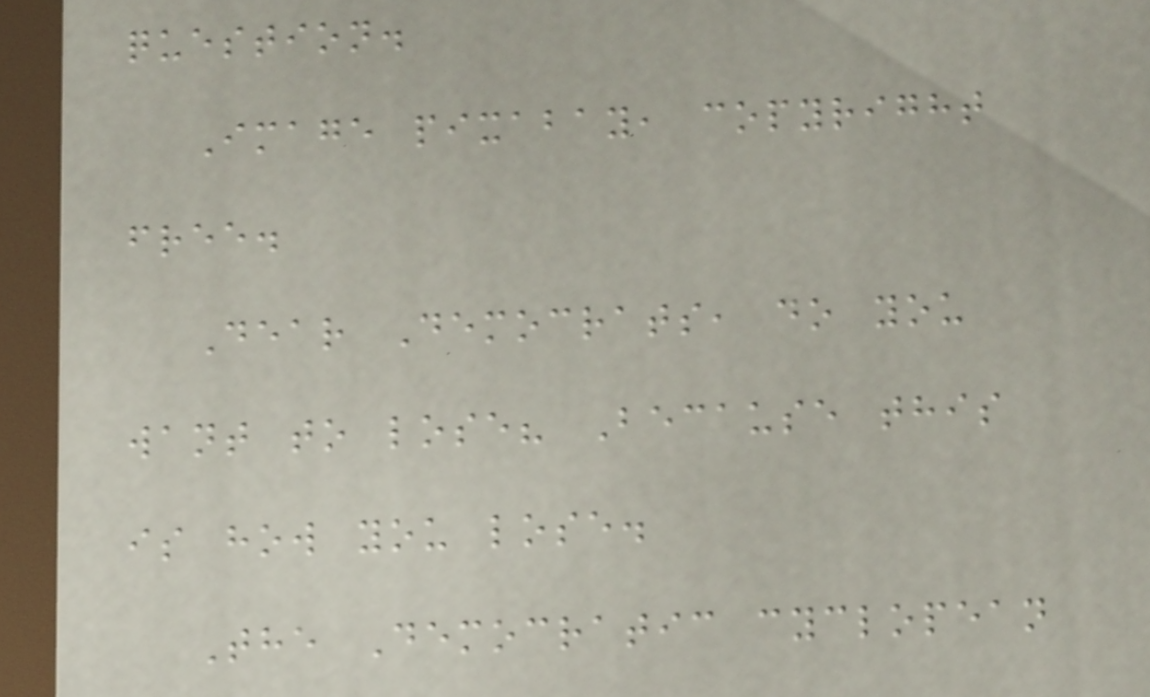question.
Image pixabay, copyright
free.
Dear Democrats, do you
want to lose? Because this
is how you lose.
The Democratic cyclopean
